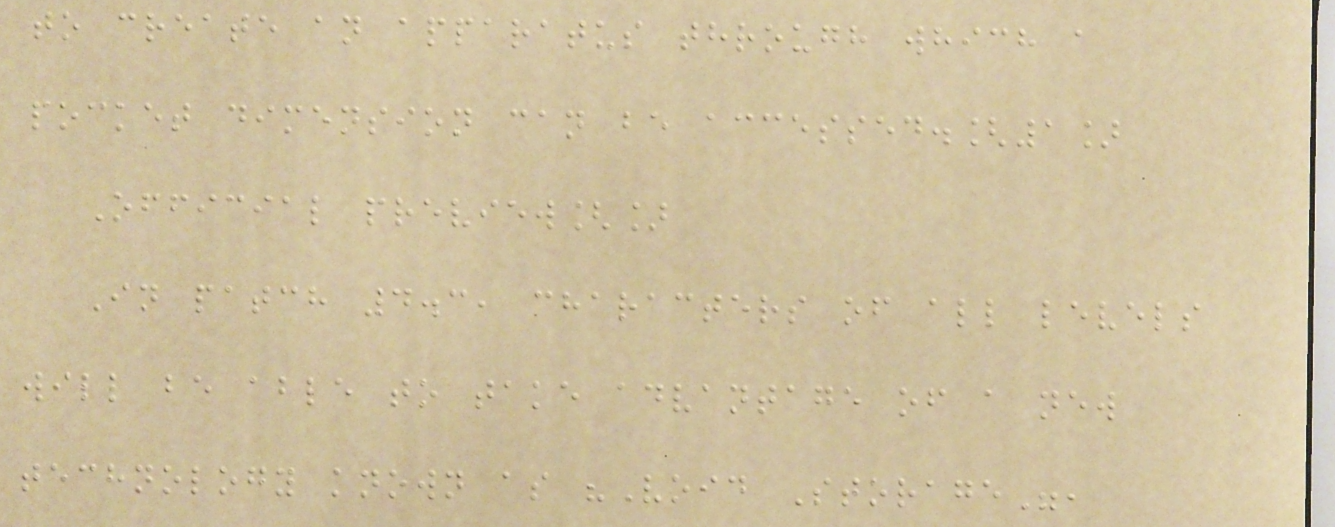to create an apparatus through which a
pocket dimension can be accessed.[1]
Official preview[]
In patch 4.3, characters of all levels
will be able to take advantage of a new
technology known as "Void Storage",
